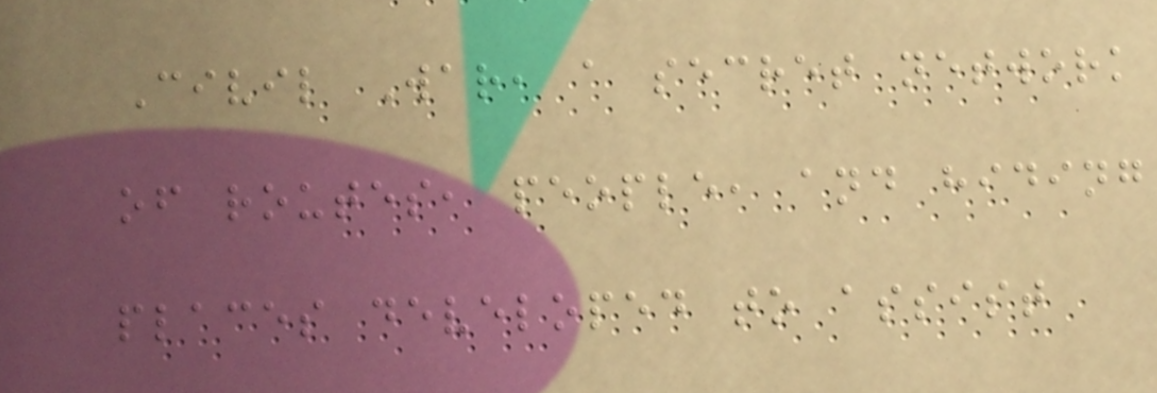Civil War, a secret network
of routes, people, and hiding
places developed to assist
